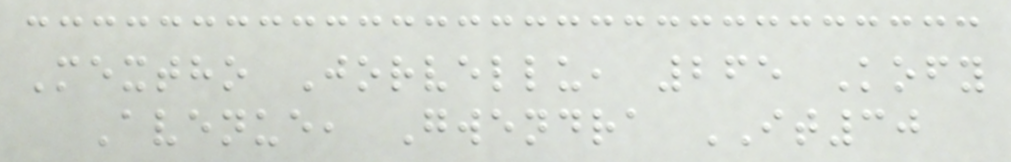Mextho Jorvellu, 265 Kofy
Avenue, Gwendra IT30
